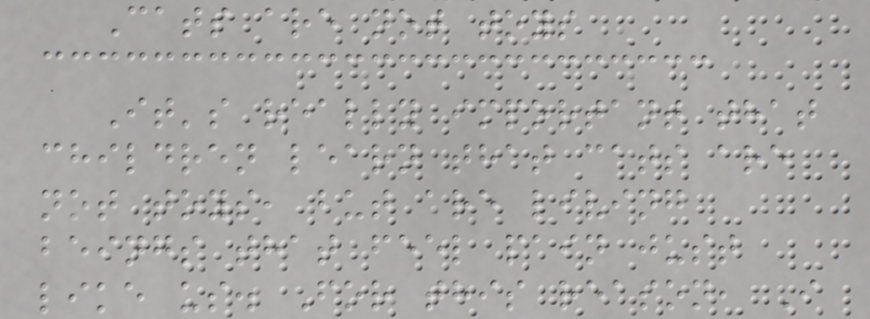Cats are not toys
It's really important that
children learn that cats are
not toys, but are living
beings that feel pain just
like us. For this reason, I
